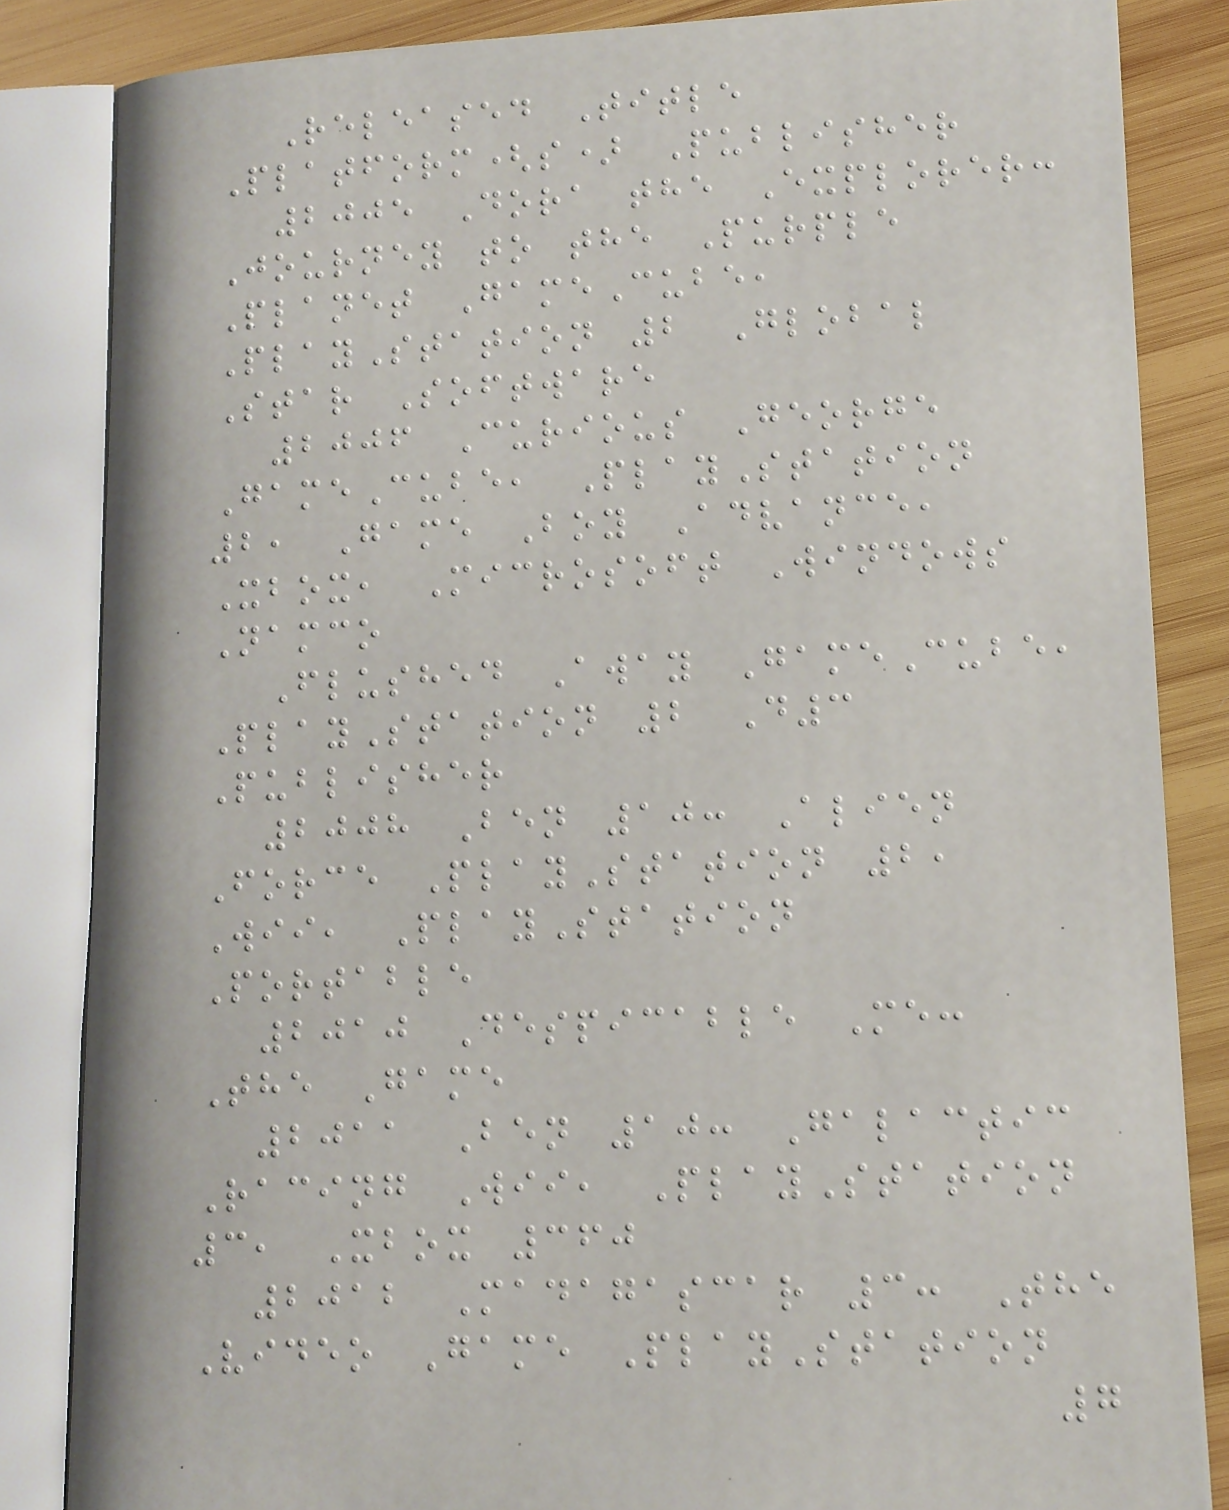Released Title
Platform(s) Publisher
2005 Dora the Explorer:
Journey to the Purple
Planet GameCube,
PlayStation 2 Global
Star Software
2006 Curious George
GameCube, PlayStation
2, Game Boy Advance,
Xbox, Microsoft Windows
Namco
Flushed Away GameCube,
PlayStation 2 D3
Publisher
2008 Ben 10: Alien
Force PlayStation 2,
Wii, PlayStation
Portable
2010 Despicable Me:
The Game
2011 Ben 10: Galactic
Racing Wii, PlayStation
3, Xbox 360
2012 Madagascar 3: The
Video Game PlayStation
7
